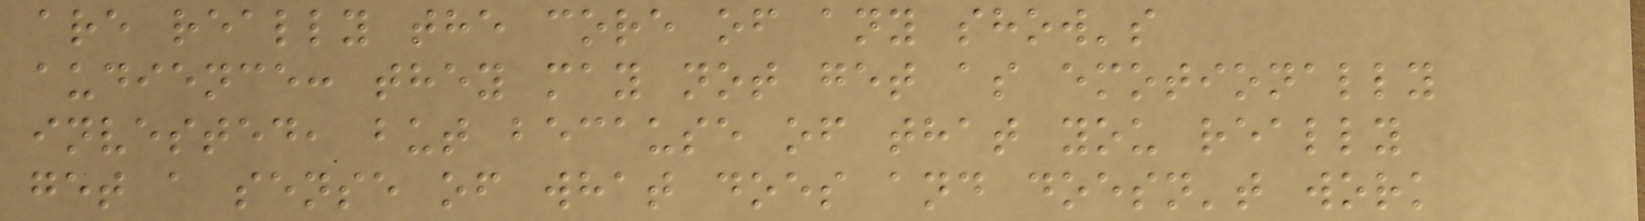are really the core of any show's
audience: they may not get as emotionally
invested, but because of that you really
get a sense of what does and doesn't work
